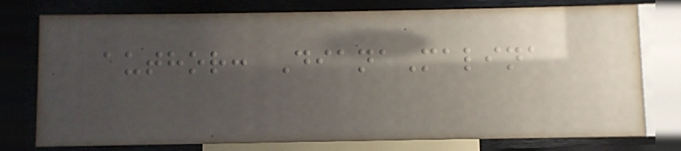author: DianaMalina
